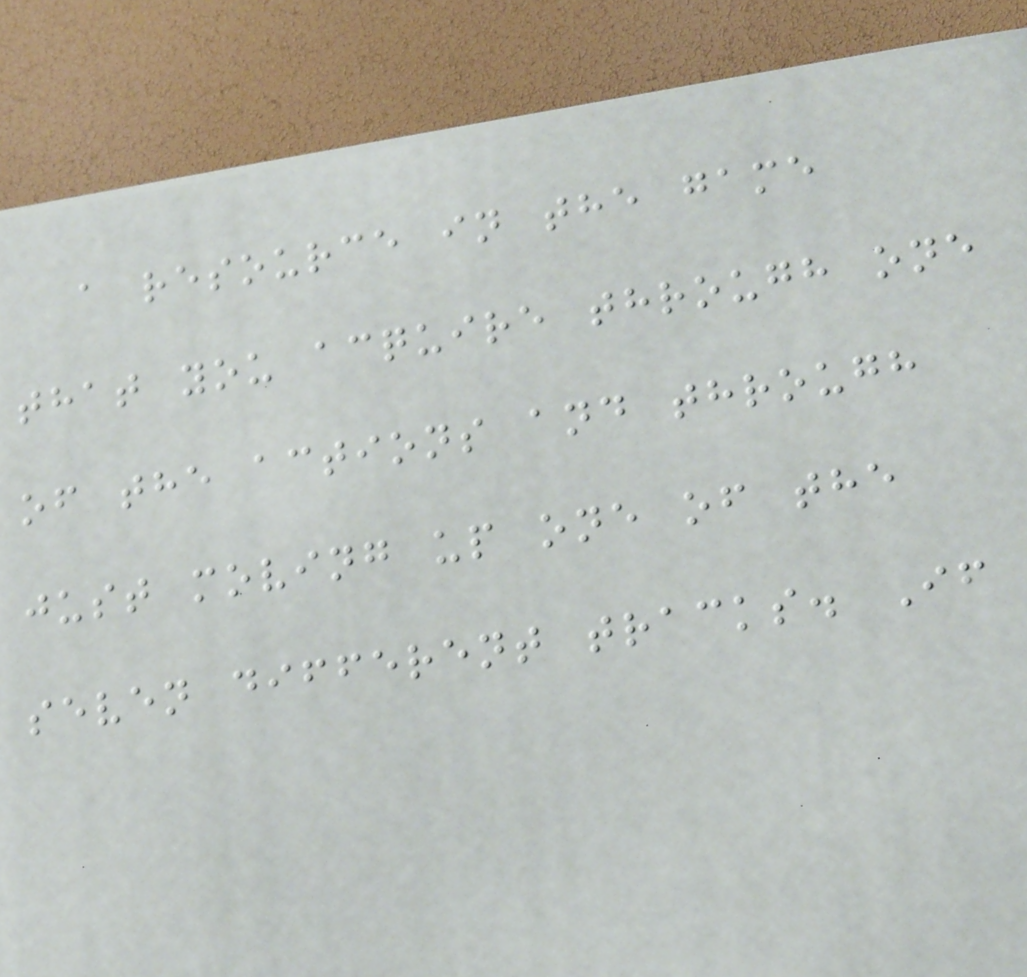a resource in the game
that you acquire through one
of the actions and through
just moving up one of the
seven different tracks. If
